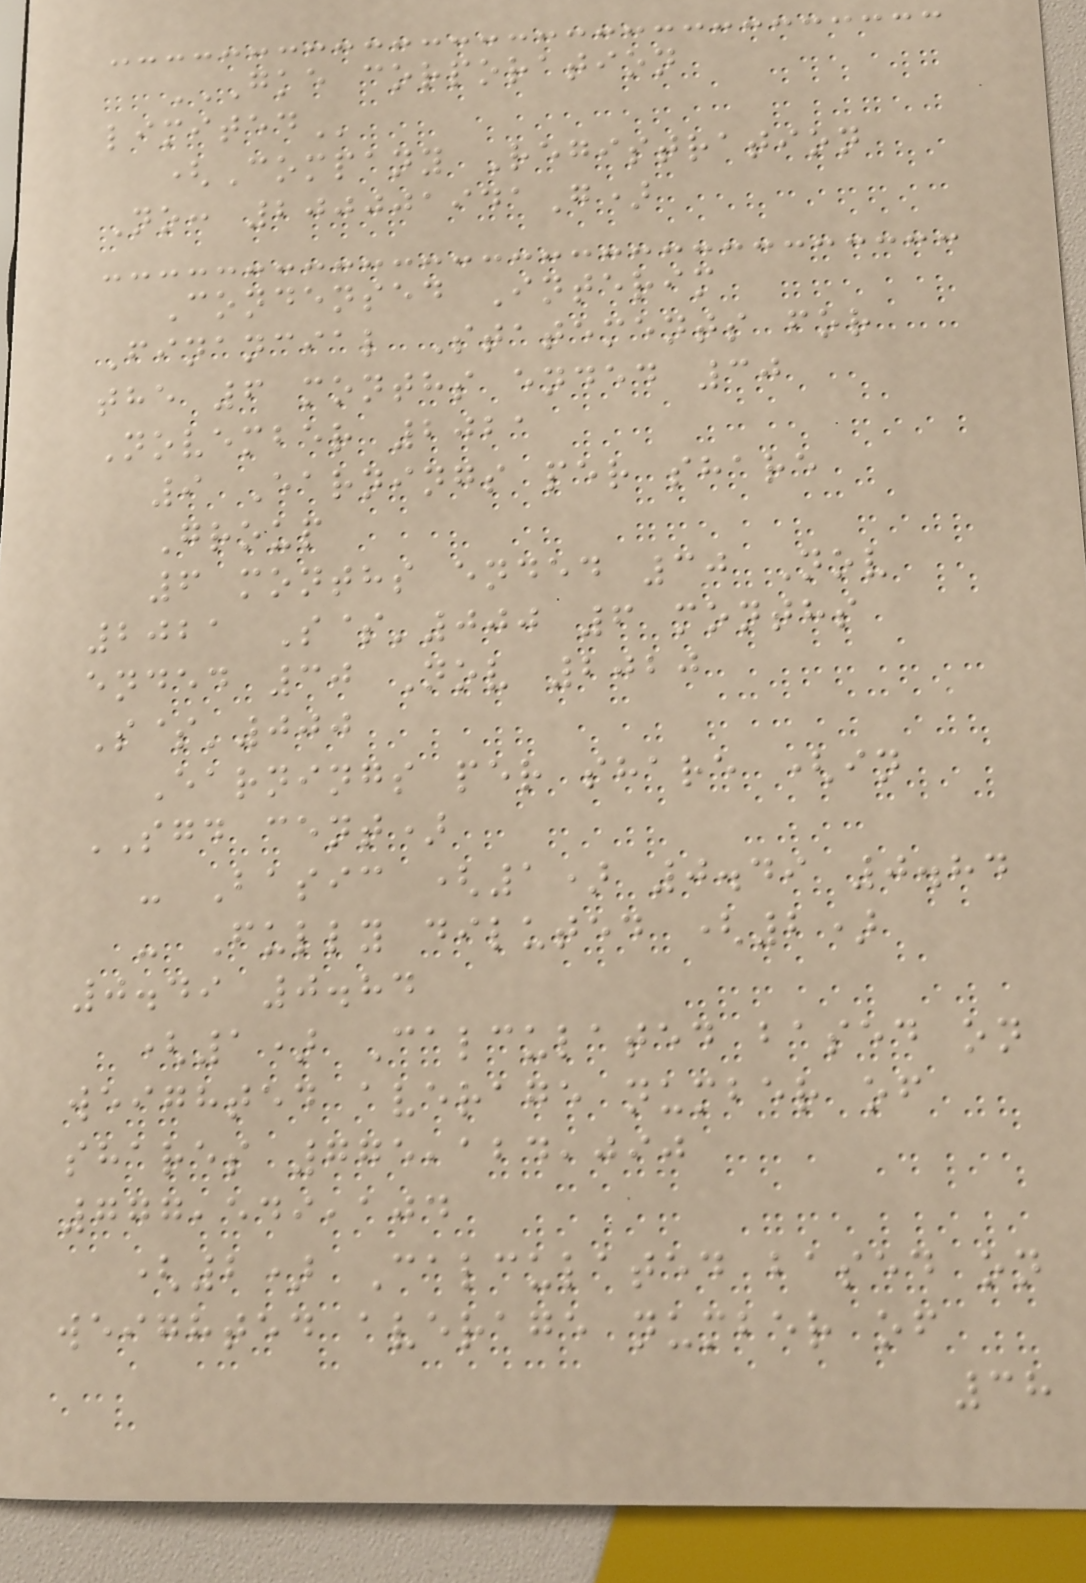GKE CORPORATION
LIMITED
(Company Registration
No: 200001941G)
Condensed Interim
Financial Statements for
the 6 months ended 30
November 2021
9 Earnings per share
Group
6 months ended 30 Nov
2021 S$'000 6 months
ended 30 Nov 2020
S$'000
Earnings per share (in
SGD cent)
- Basic (1) 0.49 0.84
- Fully diluted (2)
0.49 0.84
(1) Calculated based on
weighted average number of
shares 775,124,090
777,549,104
(2) Calculated based on
weighted average number of
38
